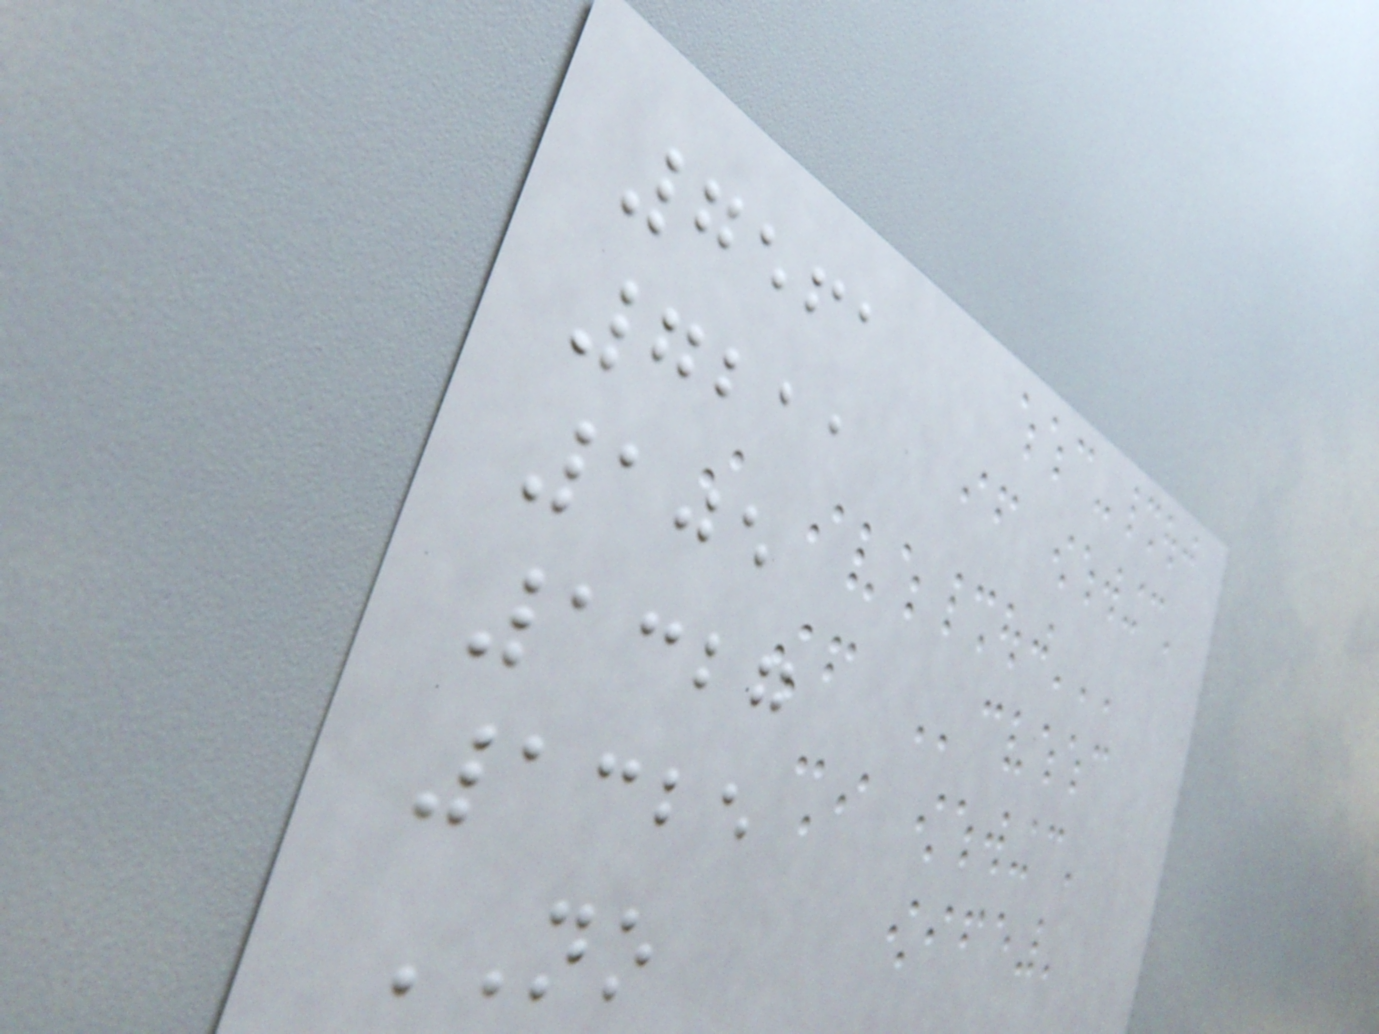7561
7211
105
1327
1325
NO
